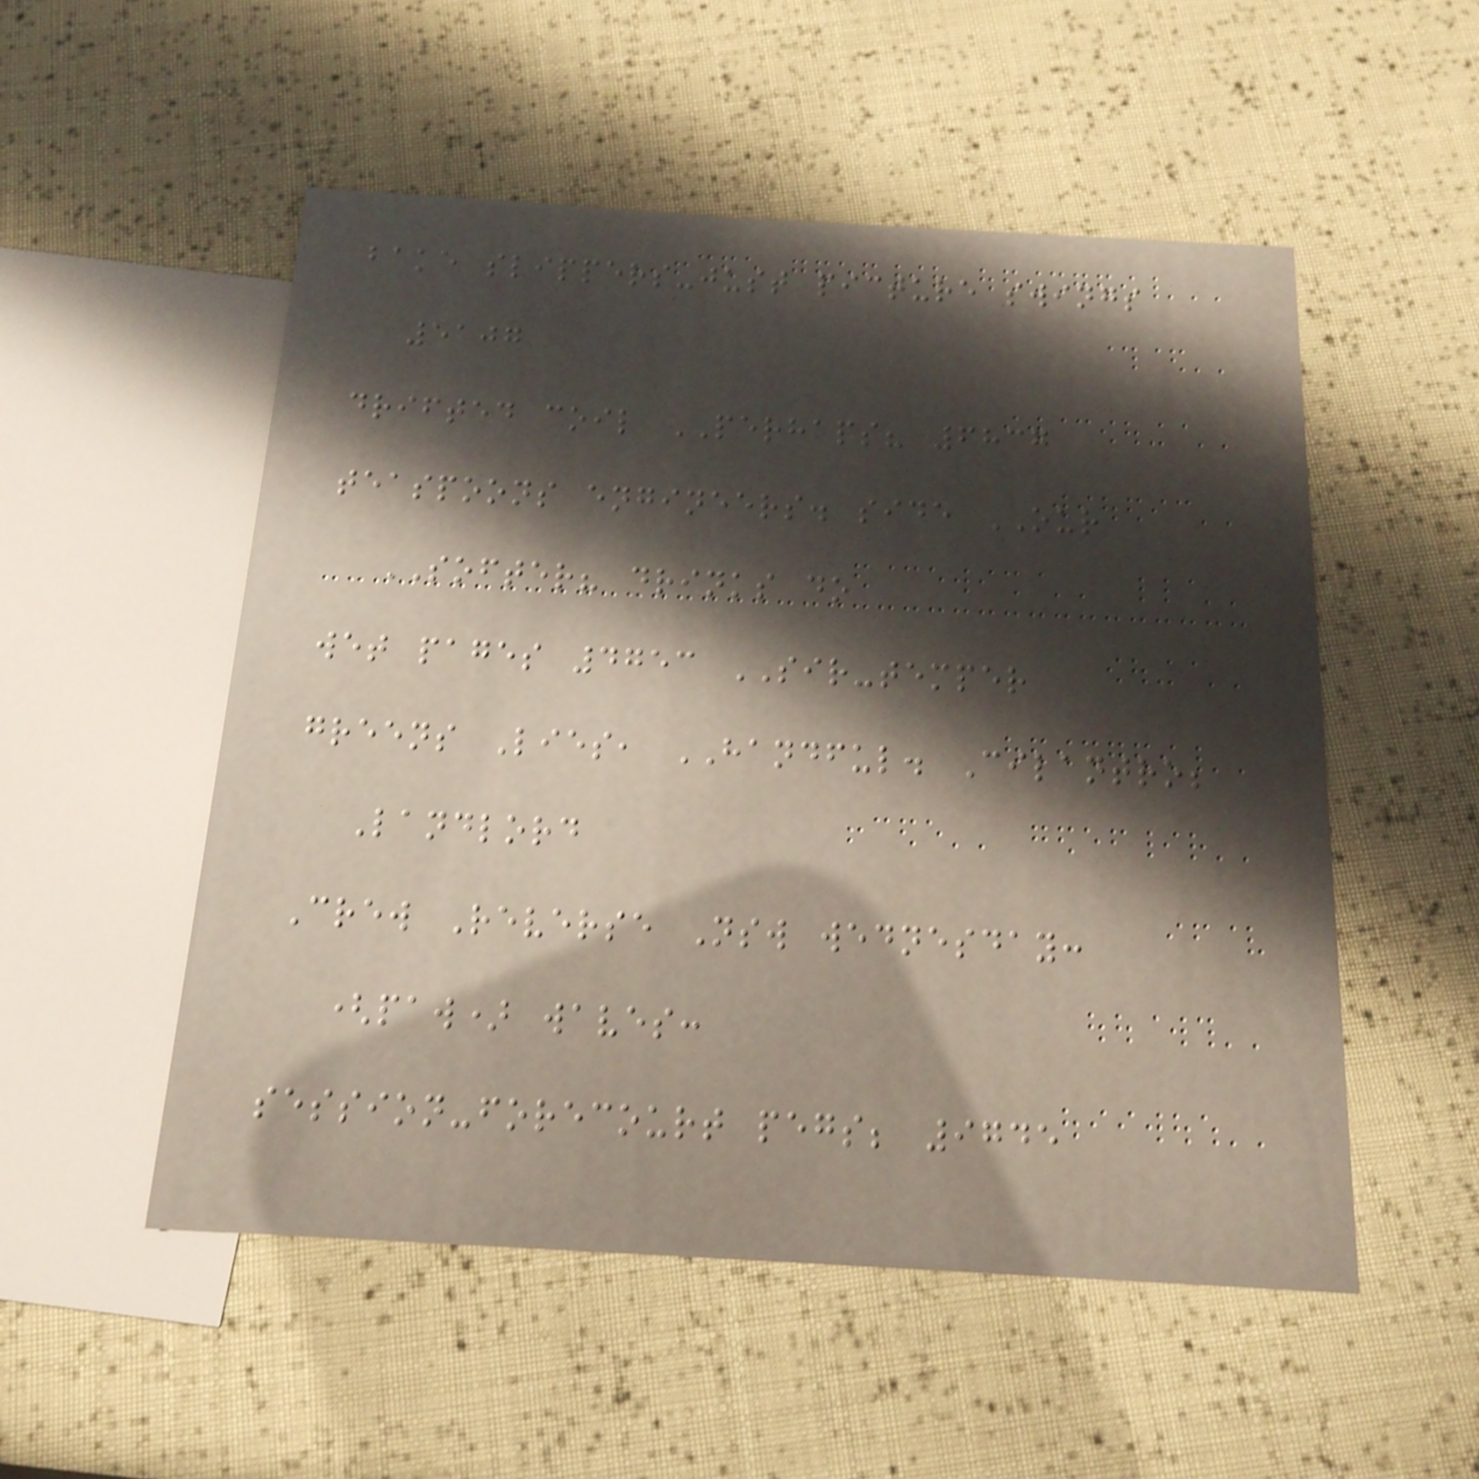bake slippers-just picture swings
5107
drifted coil PERHAPS? 6837
teaspoons engineers. side OUR
SOFTER? drinks do
wet pages 4753 SIR-temper
greens Lies, HANDFUL. Cilantro;
Landlord
Crew Reverse Nsw wednesday:
(paw) waves:
session-forecourt pegs; 9745
